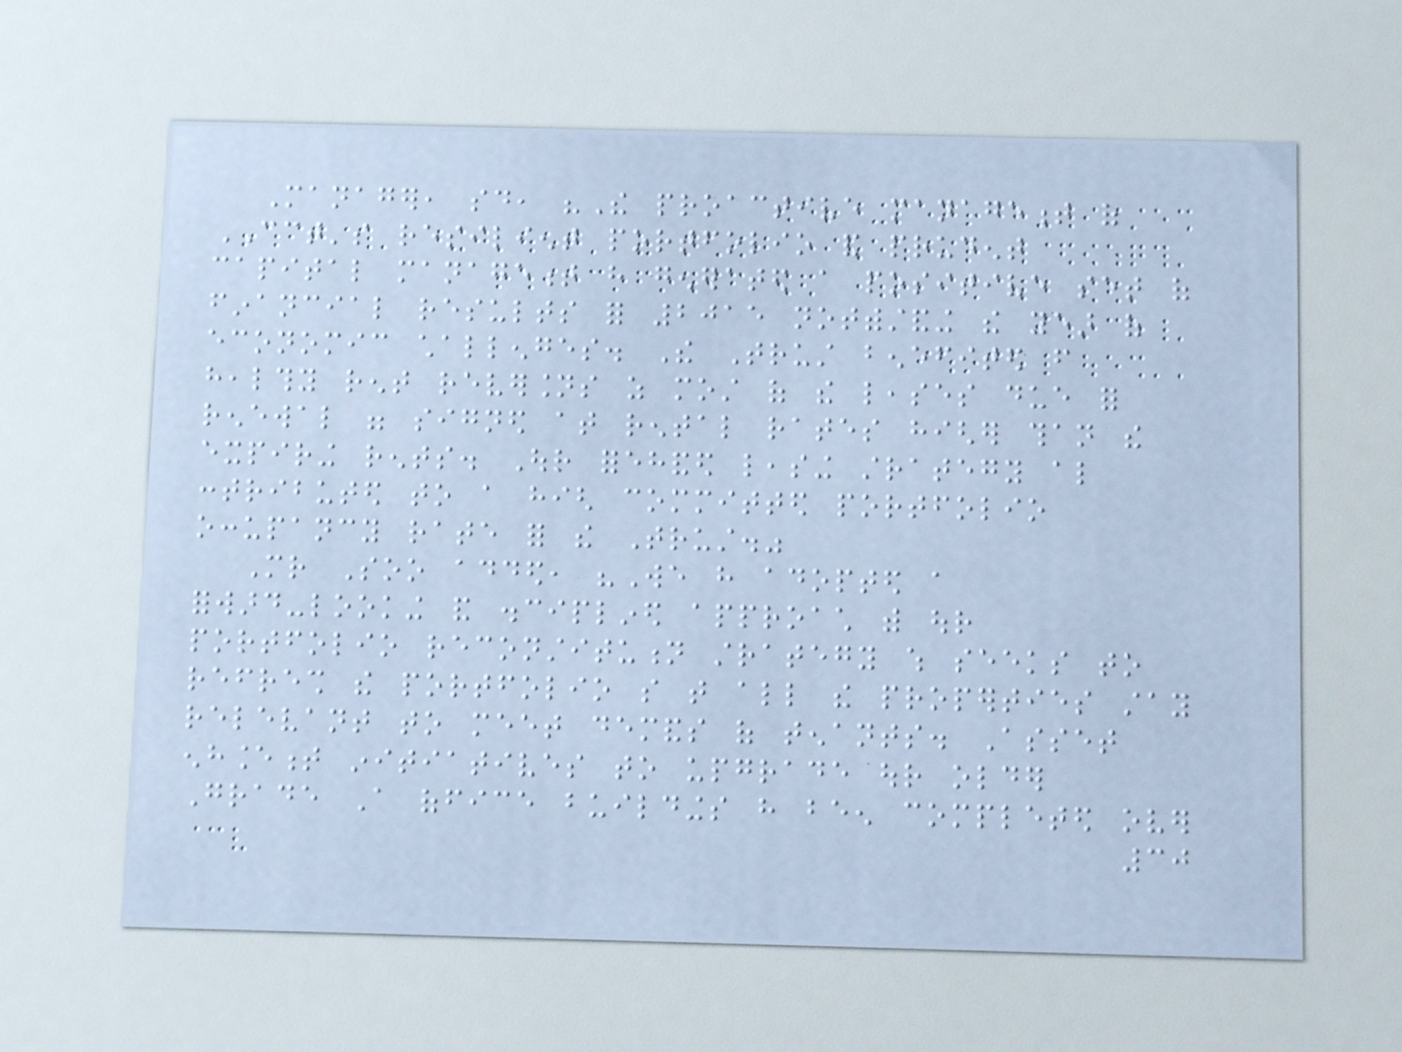Manager, said, "The proactive management of
CCT's resilient portfolio and prudent
capital management have generated a positive set of
financial results for 2015 notwithstanding the year of
economic challenges. The Trust benefited from
healthy rent reversions as most of the leases due for
renewal were signed at rental rates higher than the
expiring rents. Our forehanded leasing strategy also
contributed to a high committed portfolio
occupancy rate for the Trust."
Mr Soo added, "We have adopted a
forward-looking and disciplined approach with our
portfolio reconstitution strategy which seeks to
refresh the portfolio so that all the properties stay
relevant to meet demands of tenants. Asset
enhancement initiatives to upgrade our older
Grade A office buildings have been completed over
30
